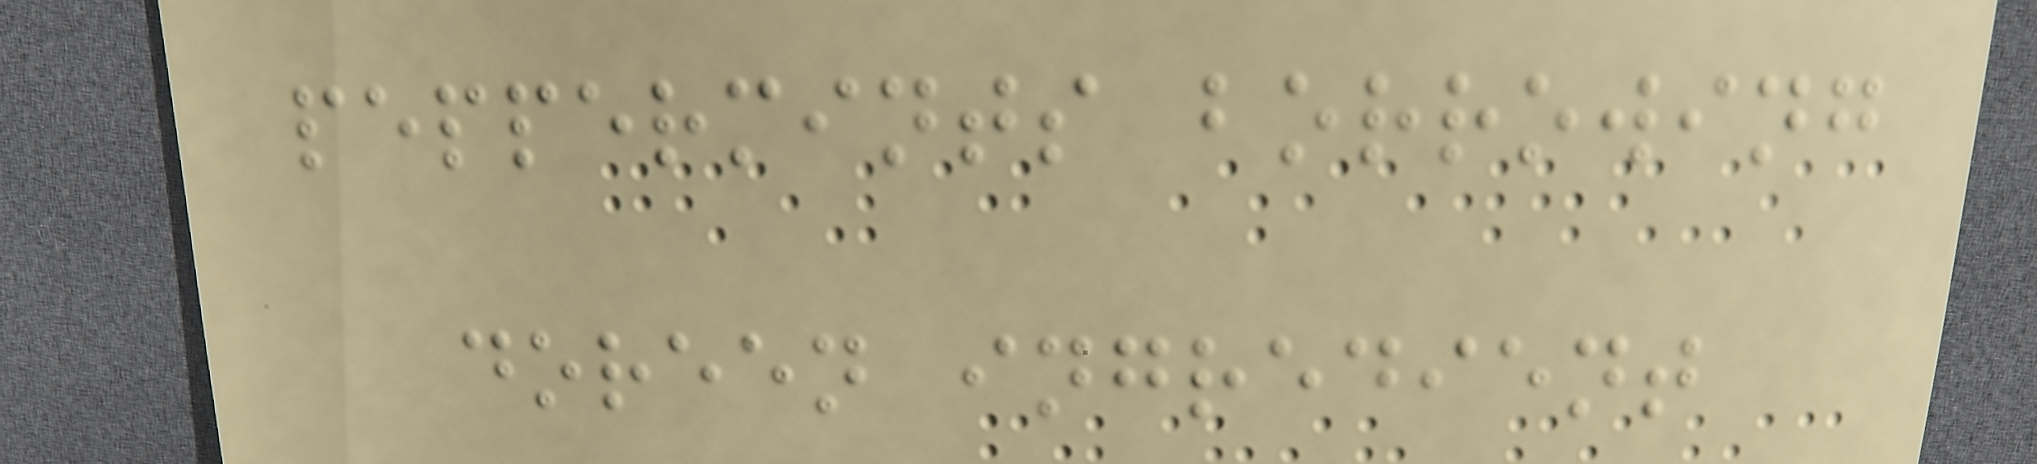peppermints borrowing
doreen ingredient
